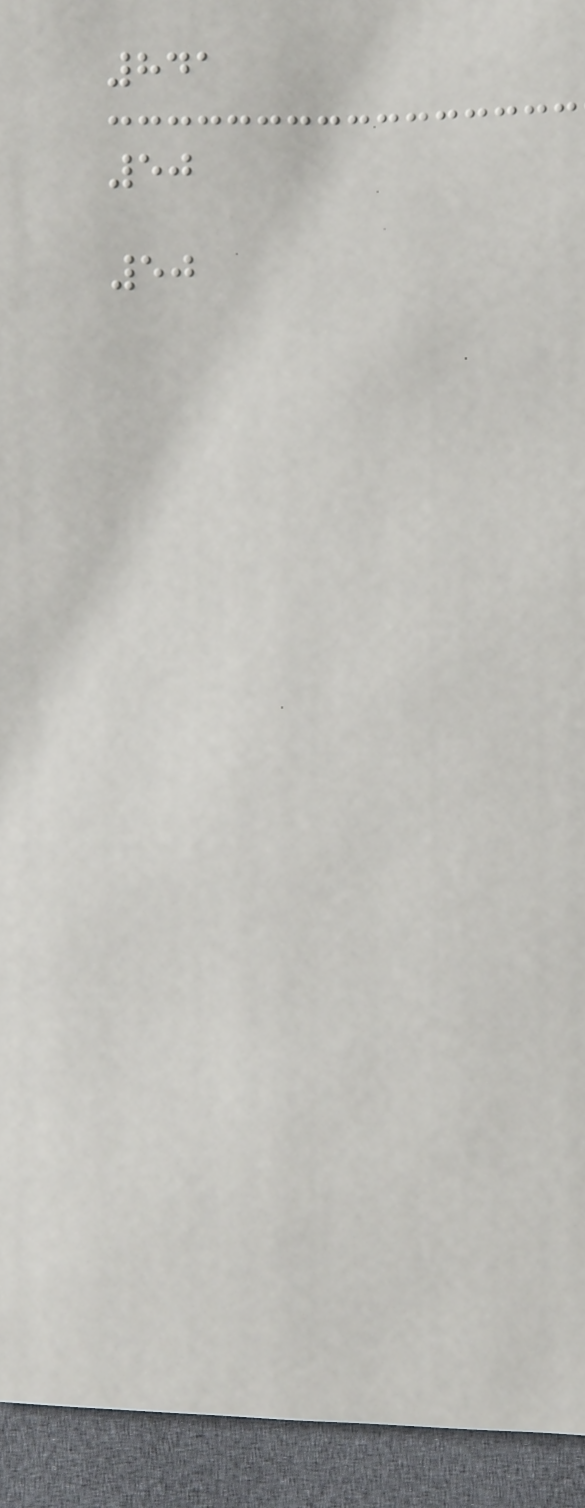841
50
50
